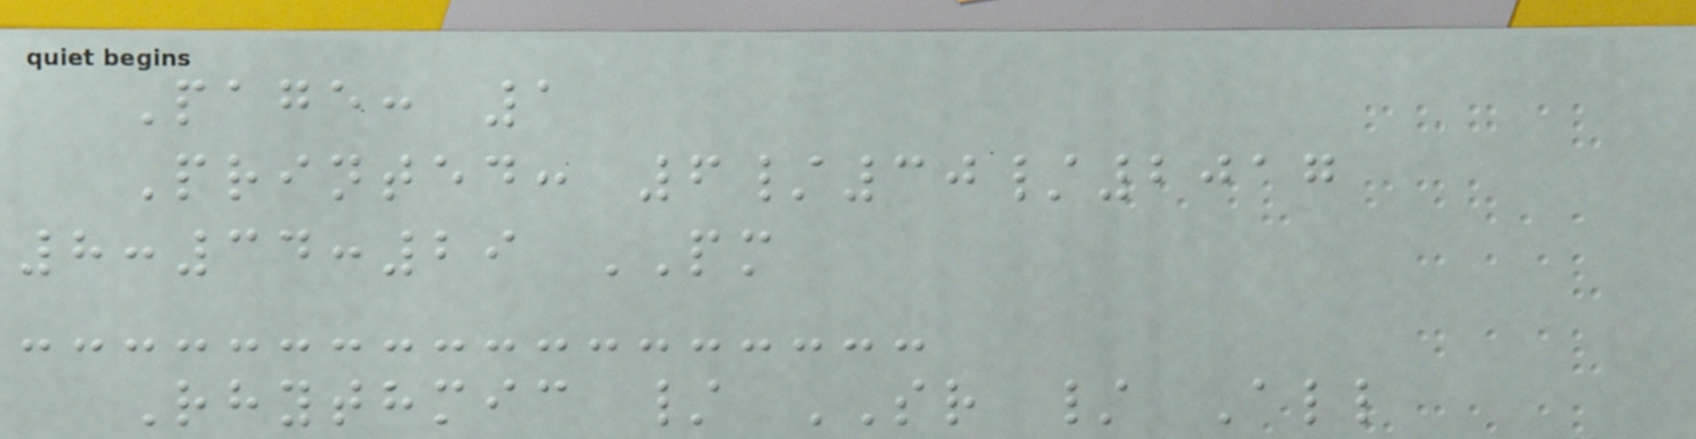Page: 1
Printed: 6/30/2017
8:34:29 PM
Rhythmic / SR / All
